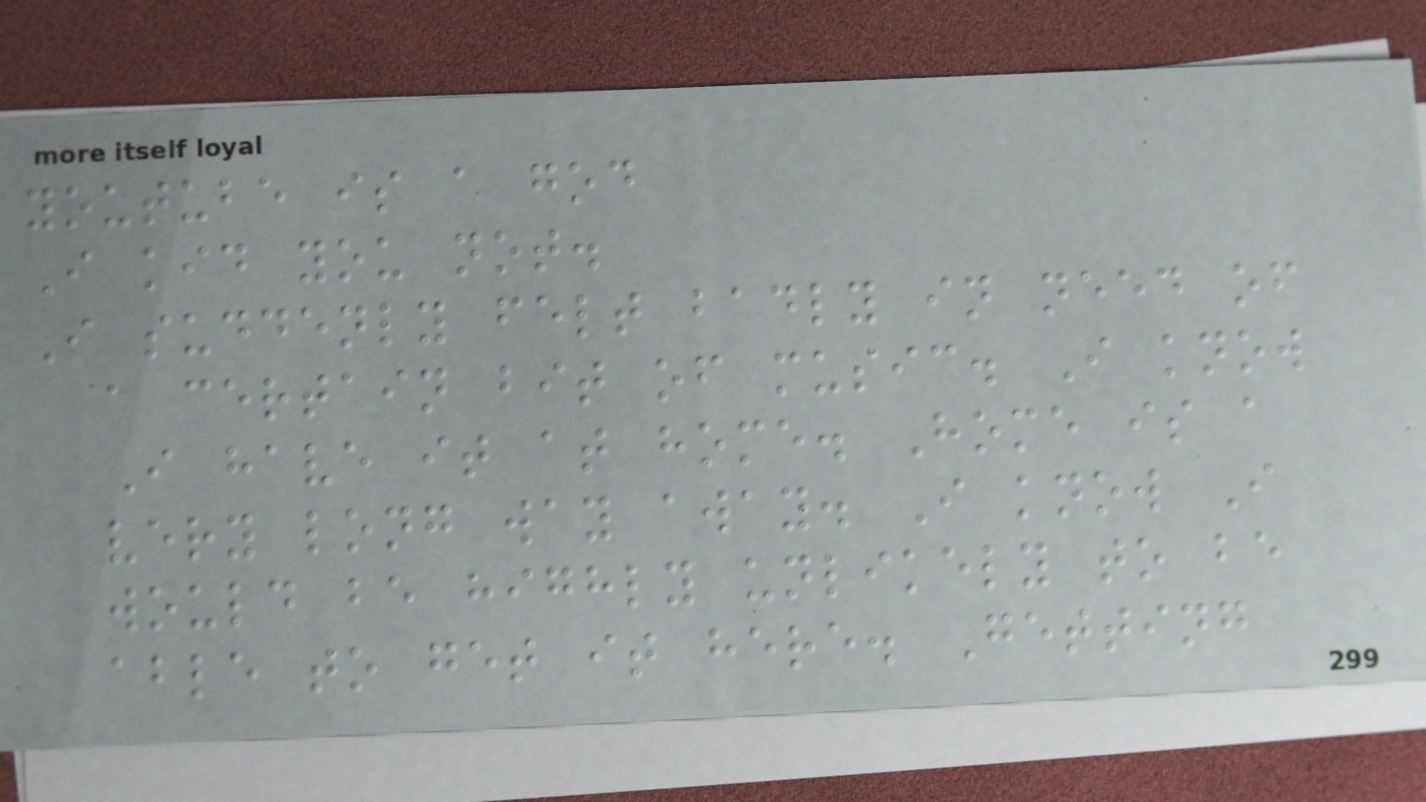youtube is a god
I kid you not.
I suddenly felt badly in need of
a certain bit of music. I know
I have it at home. Home is a
very long way away. I know I
would be highly unlikely to be
able to get it here. Getting
